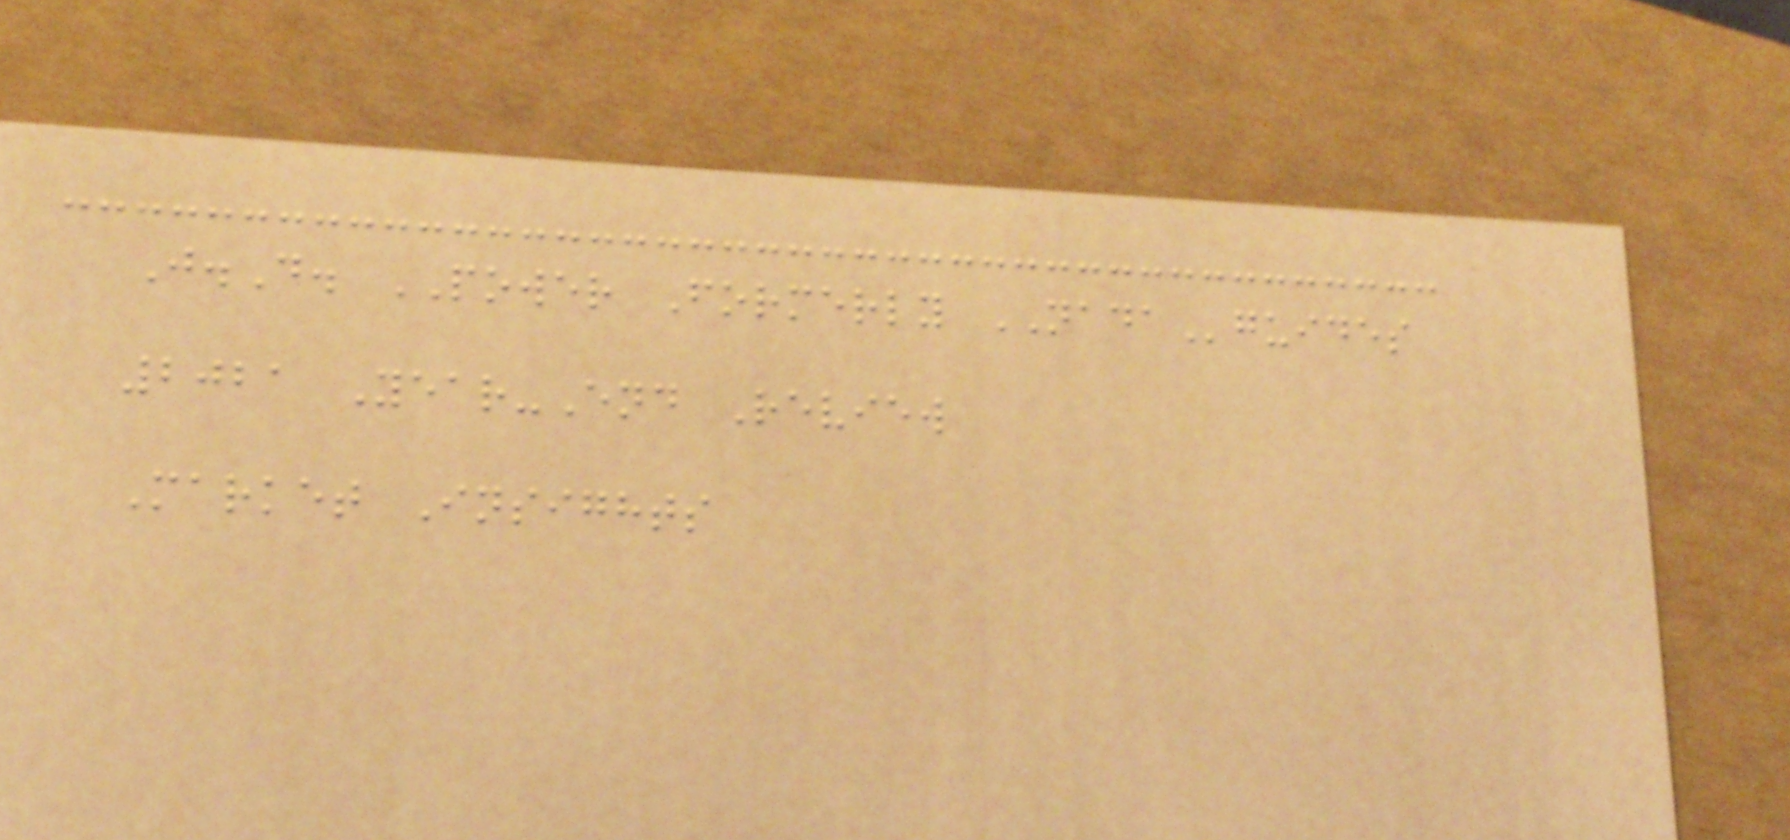J.D. POWER Formerly NADAguides
2021 Year-End Review
Market Insights
